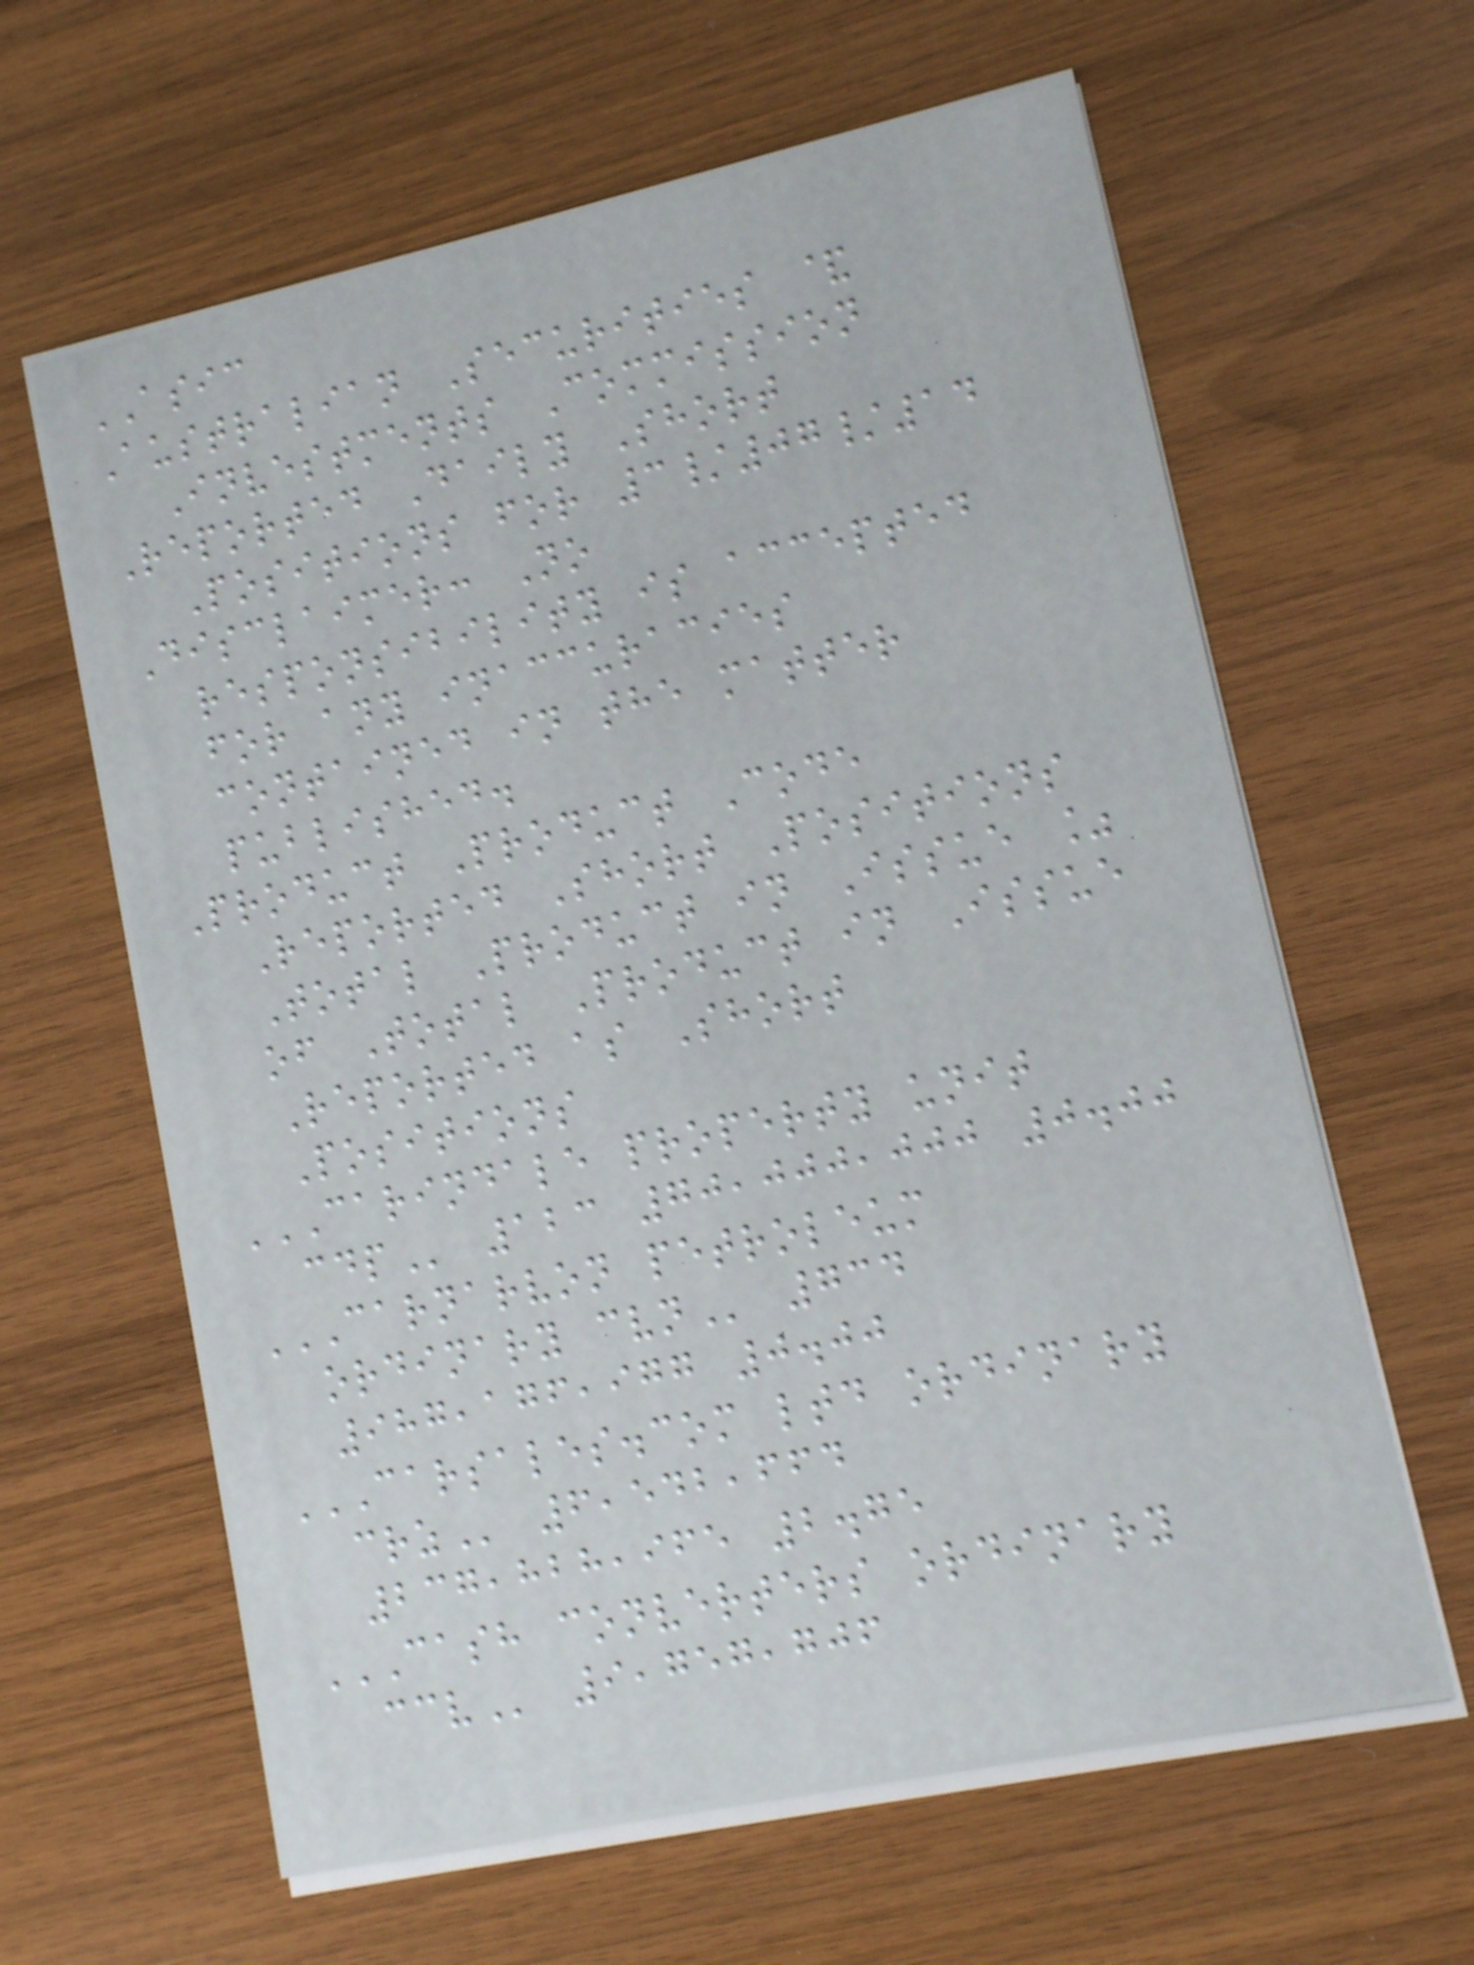ASIC
Australian Securities &
Investments Commission
Reported Daily Short
Positions for 3/07/14
Disclaimer: No
responsibility is accepted
for any inaccuracies
contained in the matter
published.
Product Product Code
Reported Short Positions
Total Product in Issue %
of Total Product in Issue
Reported as Short
Positions
CARINDALE PROPERTY UNIT
CDP 123 70,000,000 0.00
CARNARVON PETROLEUM
ORDINARY CVN 734
987,176,977 0.00
CARSALES.COM LTD ORDINARY
CRZ 6,542,664
237,828,965 2.75
CASH CONVERTERS ORDINARY
CCV 9,757,706
